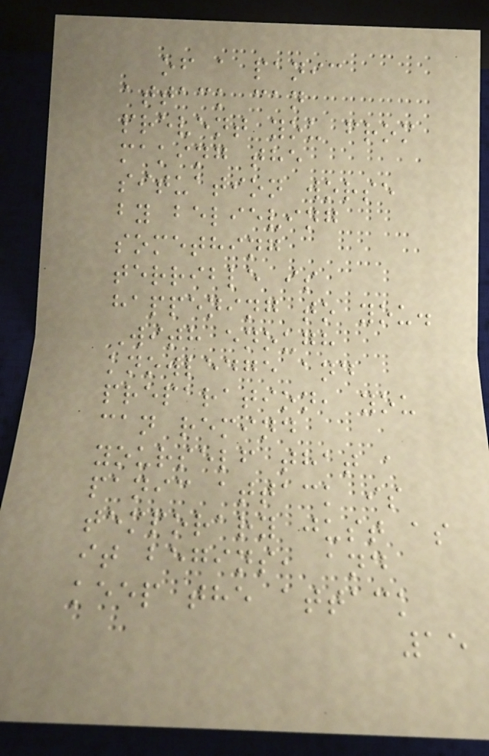of a panic
attack can
prevent you from
making the
situation worse
by believing
something
terrible is
happening to you.
With enough
knowledge and
preparation, you
can remind
yourself that a
panic attack is
temporary just as
it begins, and
keep the attack
15
